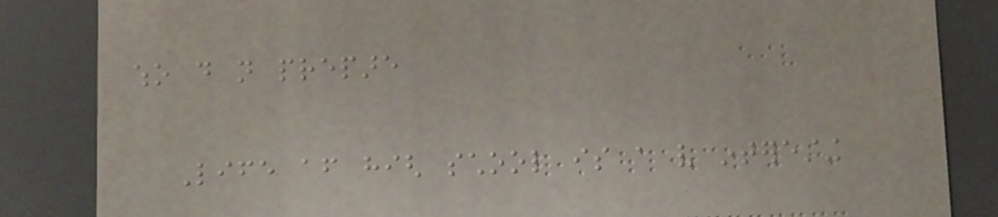who do not prepare
Life after high school is a very interesting
